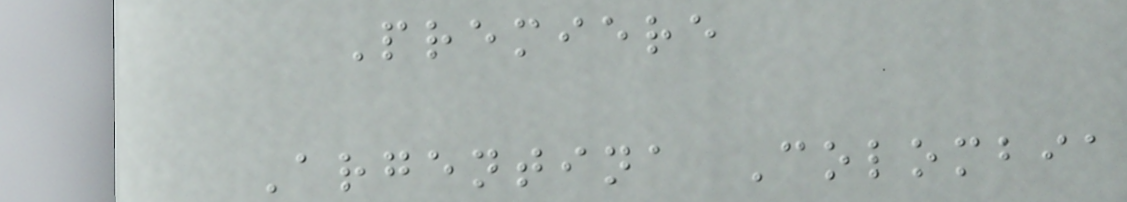Premiere
Argentina Colombia
